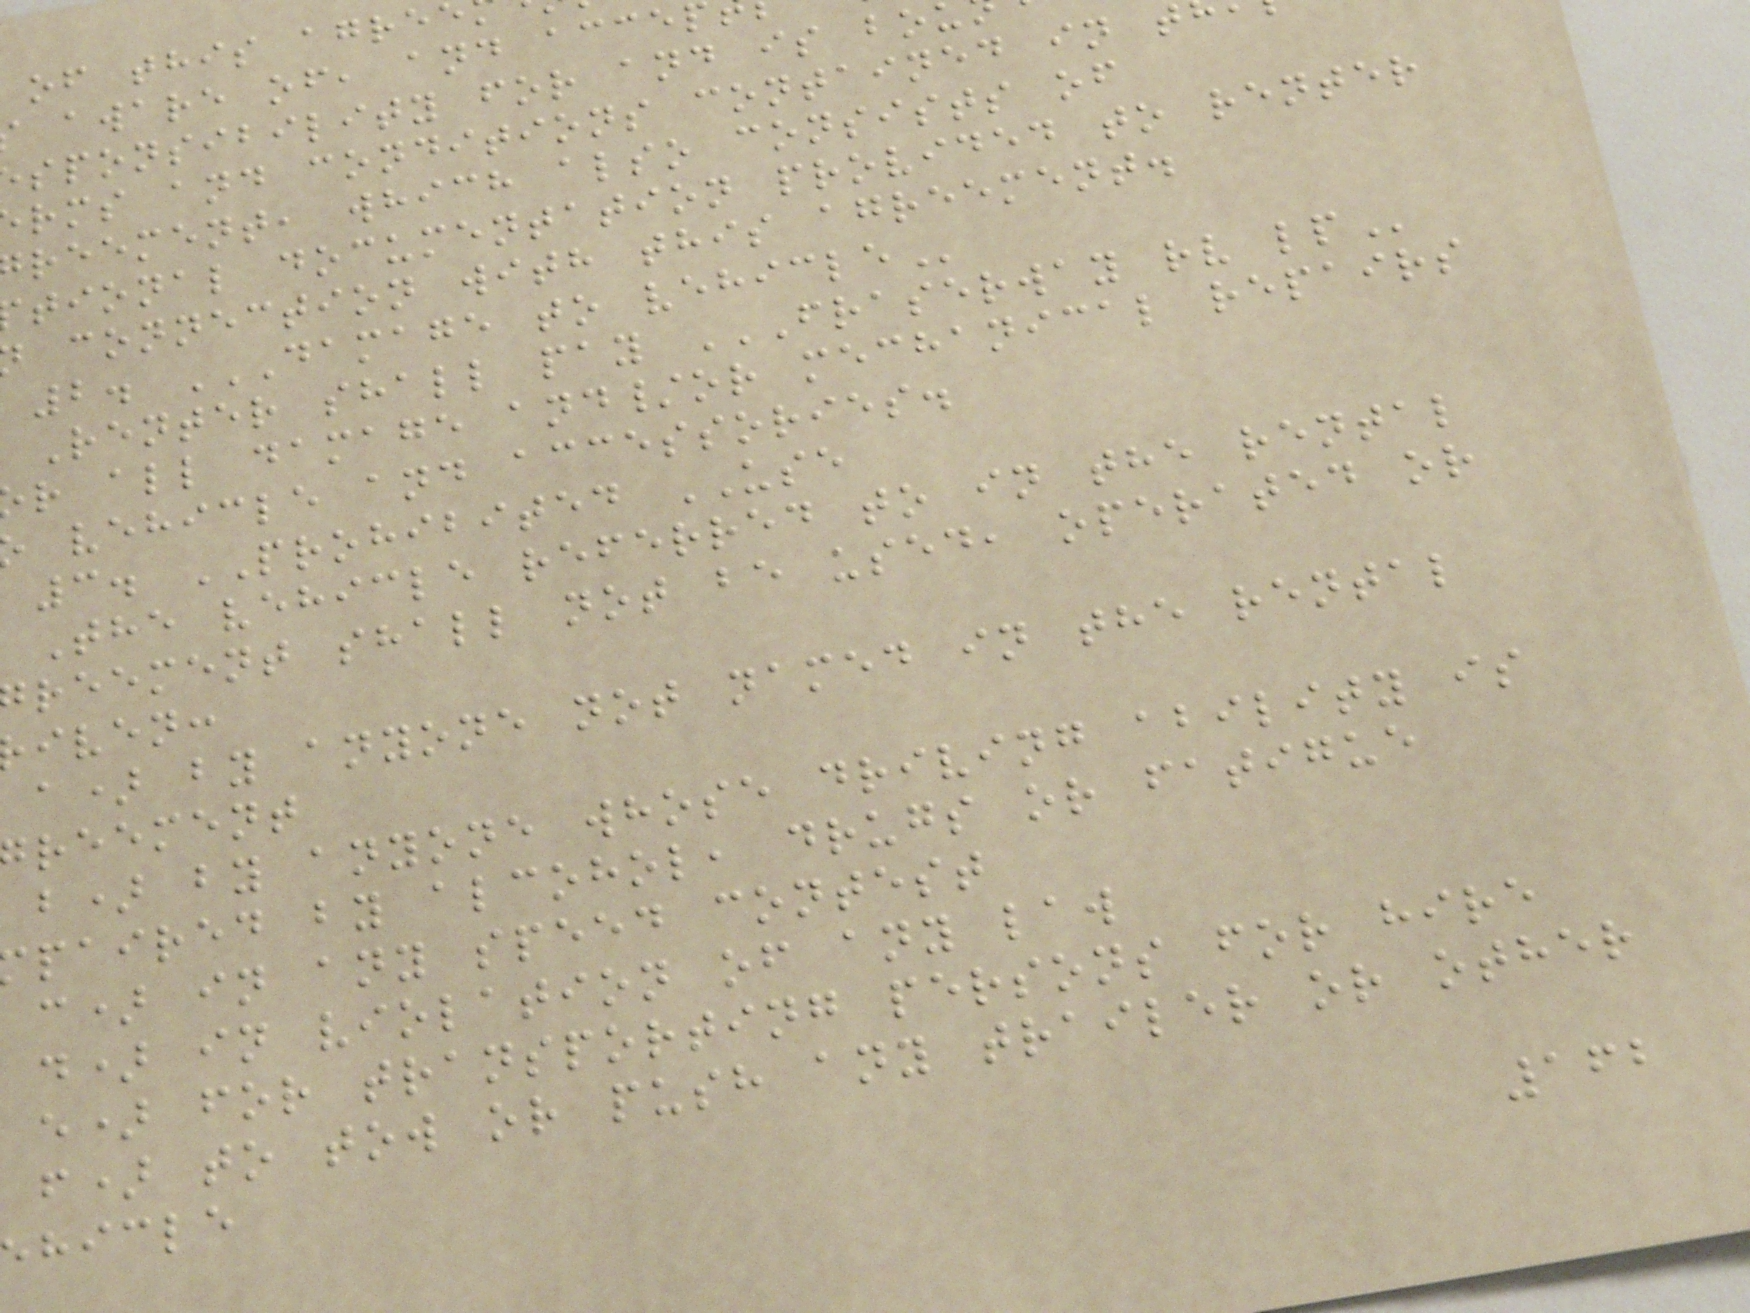of this agre
aware of, and acce
sponsibility for and is bo
rms and conditions contained in t
reement, which also consists of
tional documentation provided to renter
connection with this agreement.
2. DAMAGE TO VEHICLE
Renter shall pay FRASERWAY RV LP
r all damage and/or mechanical repairs
vehicle and accessories.
3. PROHIBITED USE
The vehicle referred to in the rental
reement shall not be used, operated or
iven:
a) by anyone not named in the rental
reement
b) by anyone whose driving ability is
paired by alcohol, drugs or fatigue
c) in any speed contest
d) in violation of any law
e) for transporting persons for hire
f) to tow or push any trailer or other
hicle
162
